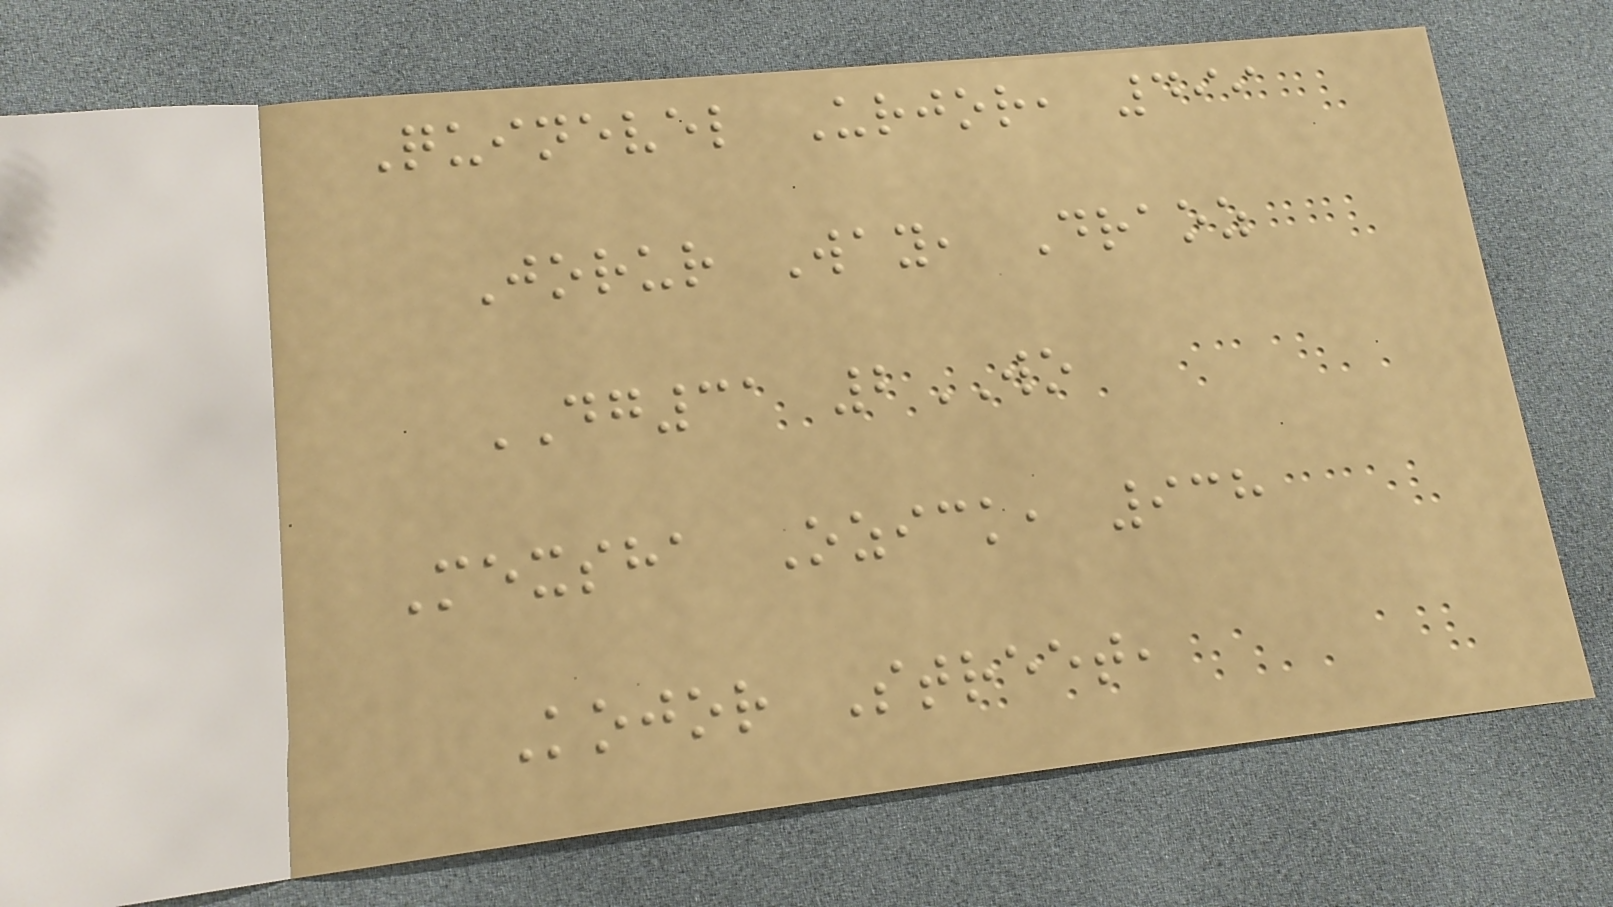Quinevel Urjor, 499
Jorur Way, Draoz
DG31 2WO
Mexsha Ozick, 938
Kojor Street,
